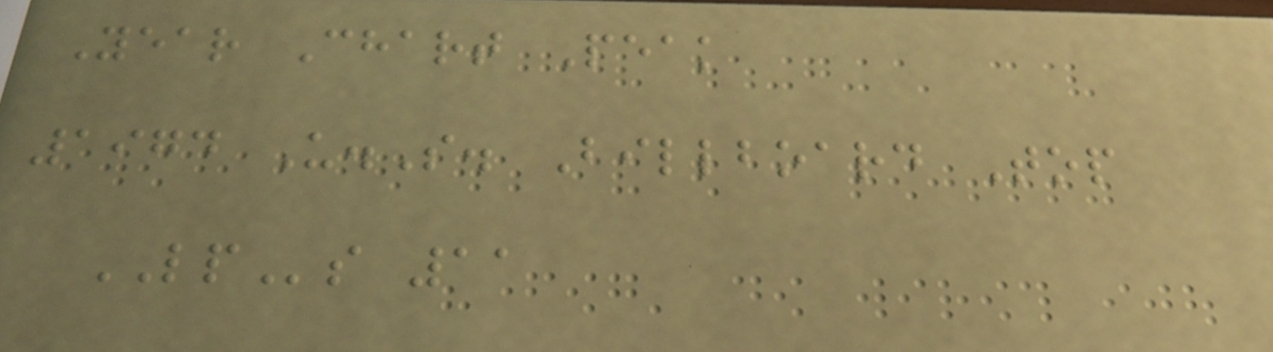Year Chart Peak
1974 U.S. Billboard Top
LPs 11
